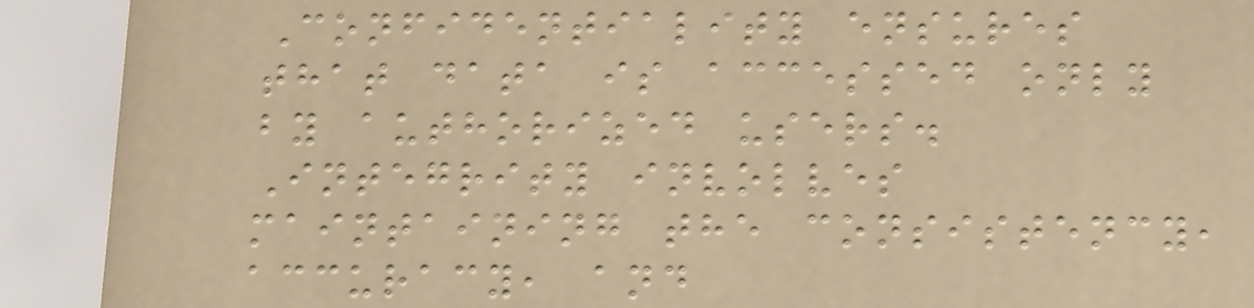Confidentiality ensures
that data is accessed only
by authorized users.
Integrity involves
maintaining the consistency,
accuracy, and
